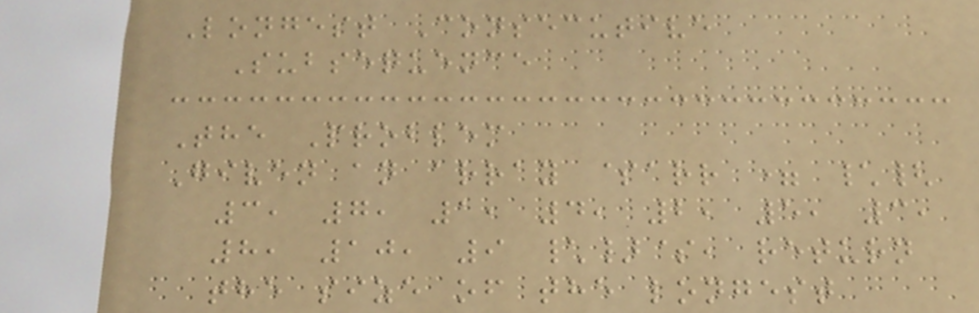Longest Consecutive
Subsequence
The Problem
Given an array $arr = \{
3, 7, 1, 4, 2, 5, 3,
8, 10, 9 \}$, return
the size of the longest
